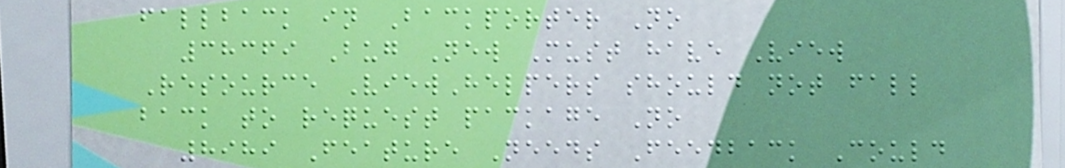fallback in Backporter No
38369 Bug New Must have View
Resource ViewHelpers should not fall
back to request package No
8989 Feature Needs Feedback Could
